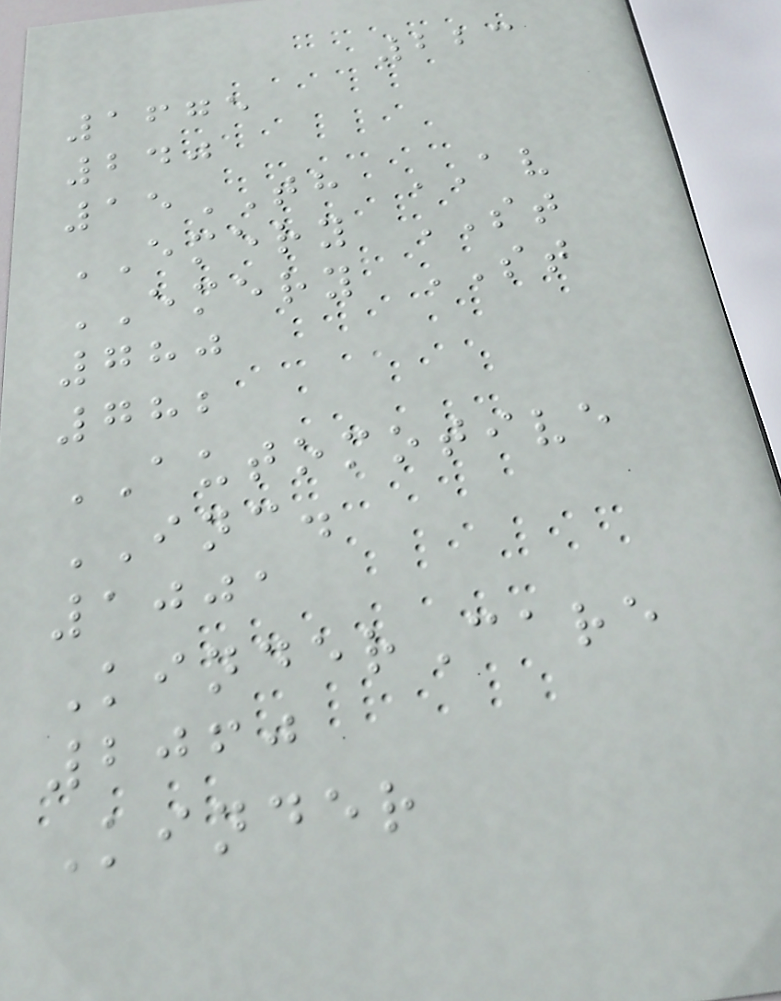223
1675
240
15TH AV
EMERY ST
EMERY ST
780
782
AUTOMOTIVE
INC.
1001
KinderCare
2060
Kinder
